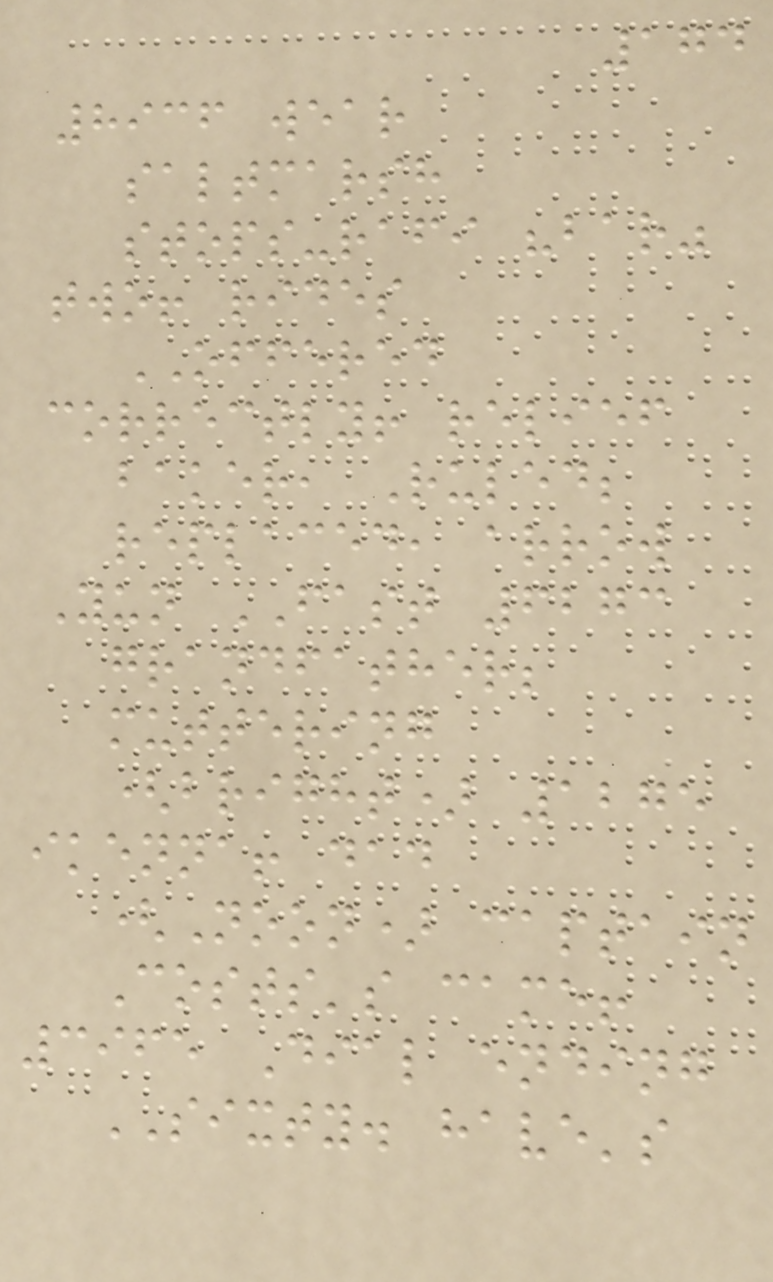174
8936 wear
saltmarsh
stops-rafi "bar"
two! rides
OFFERED
correctly! relief
baker, Ruled;
replaced, arrow
Yun FAST 6273
grandfather;
muttering
(bright) 1275
ikenna! dad
(Noon) captain
Costs's came!
3965 Dial ending
SIXTY. have's
